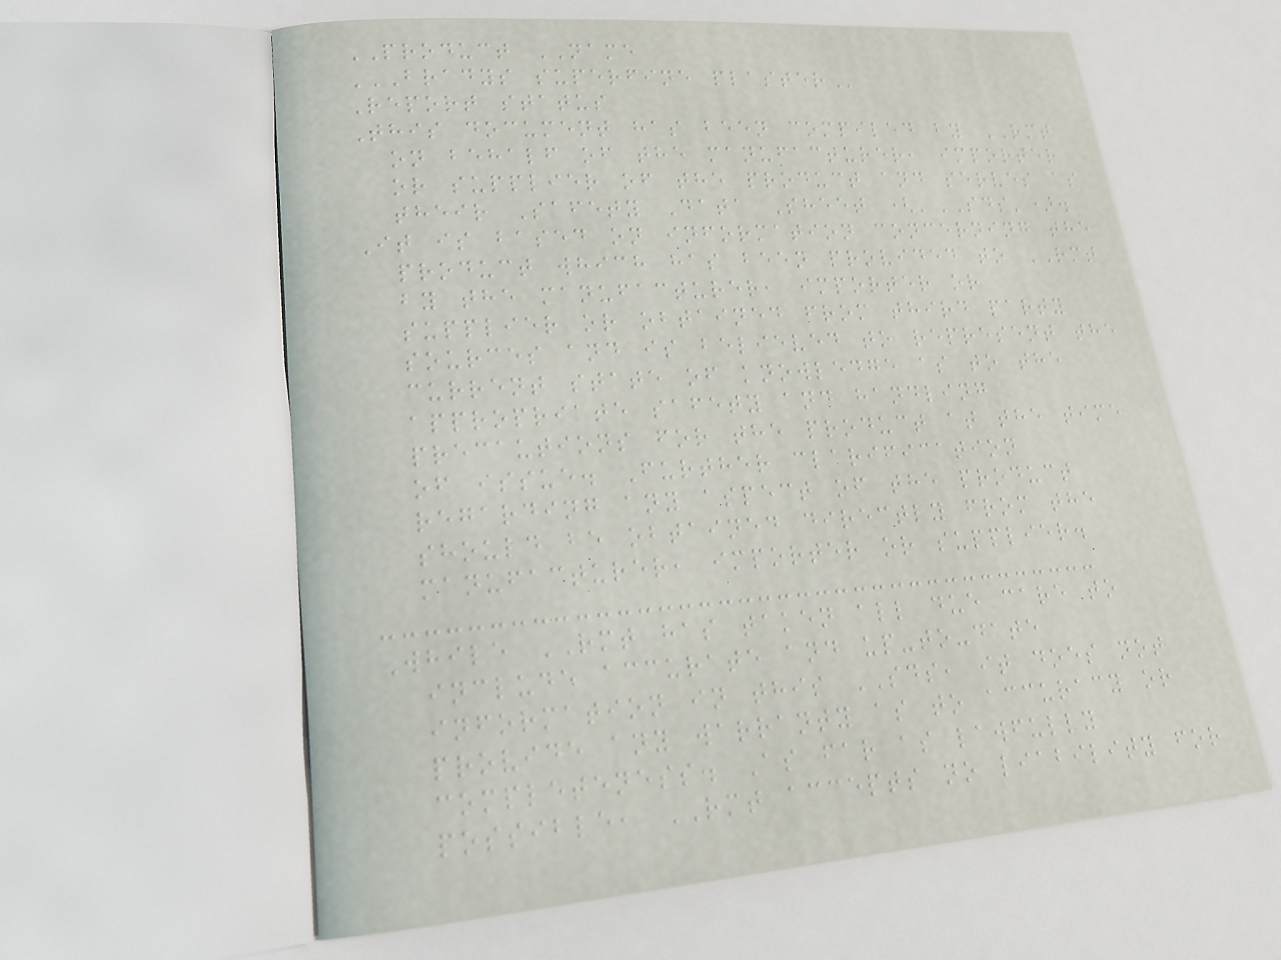PRODUCT NAME
BRADYS SUPERFINE PLASTER
Report status
This document has been compiled by RMT
on behalf of the manufacturer, importer
or supplier of the product and serves as
their Safety Data Sheet ('SDS').
It is based on information concerning the
product which has been provided to RMT
by the manufacturer, importer or
supplier or obtained from third party
sources and is believed to represent the
current state of knowledge as to the
appropriate safety and handling
precautions for the product at the time
of issue. Further clarification
regarding any aspect of the product
should be obtained directly from the
manufacturer, importer or supplier.
While RMT has taken all due care to
include accurate and up-to-date
information in this SDS, it does not
provide any warranty as to accuracy or
completeness. As far as lawfully
possible, RMT accepts no liability for
